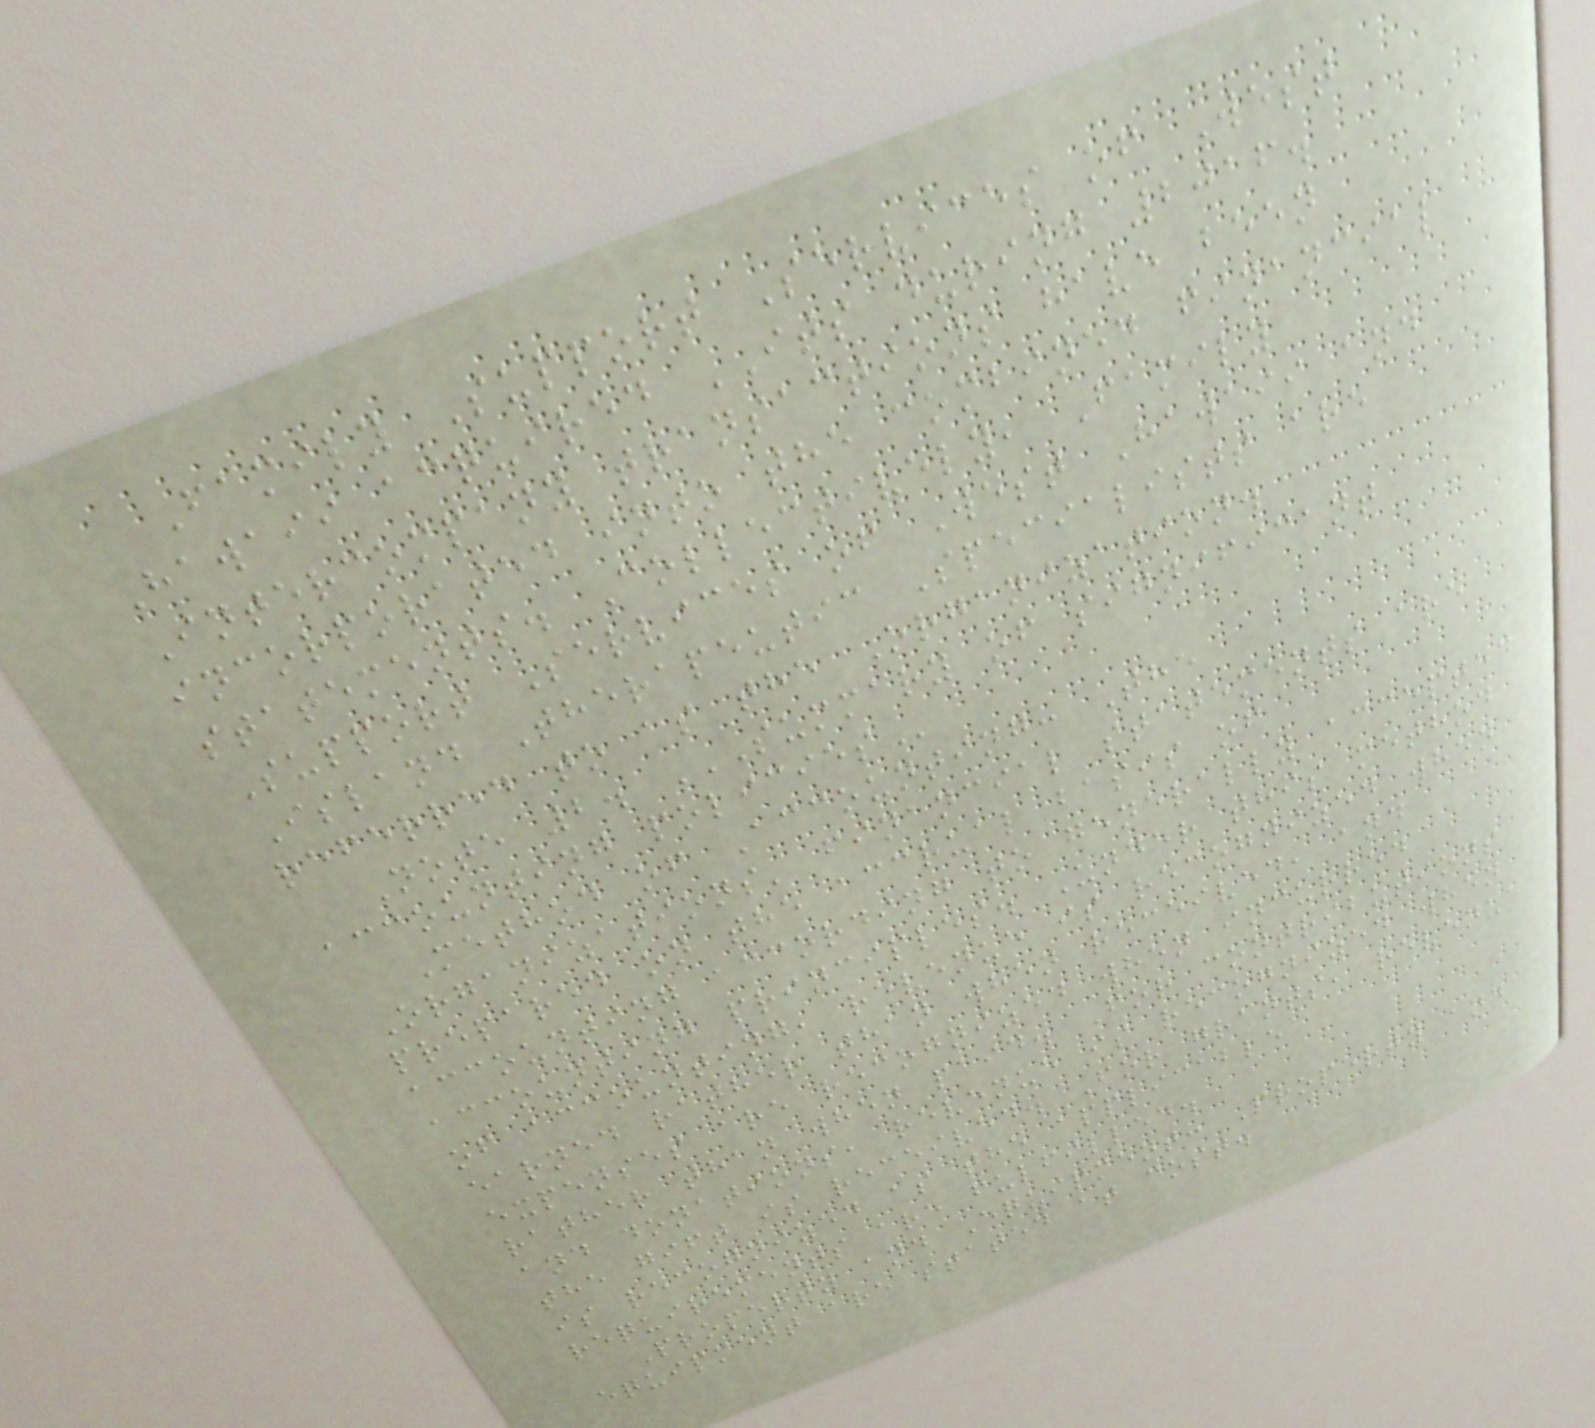Family Support Services of West
Hawaii acquired ITS during 2016.
Intercompany transactions have been
incorporated into the combined financial
statements. Collectively, Family
Support Services of West Hawaii and
Island Therapeutic Specialists are
referred to as the Organization.
Note 2. SUMMARY OF SIGNIFICANT
ACCOUNTING POLICIES
Method of Accounting: The
Organizations' financial statements are
prepared on the accrual basis of
accounting according to generally accepted
accounting principles. Under this method
of accounting, revenue is recognized when
earned rather than when received, and
expenses are recognized when incurred
rather than when paid. For contributions
and donations, revenue is recognized when
the gift is received. For grants, revenue
is recognized as the applicable
requirements are fulfilled.
Property and Equipment: Property and
equipment are stated at cost.
